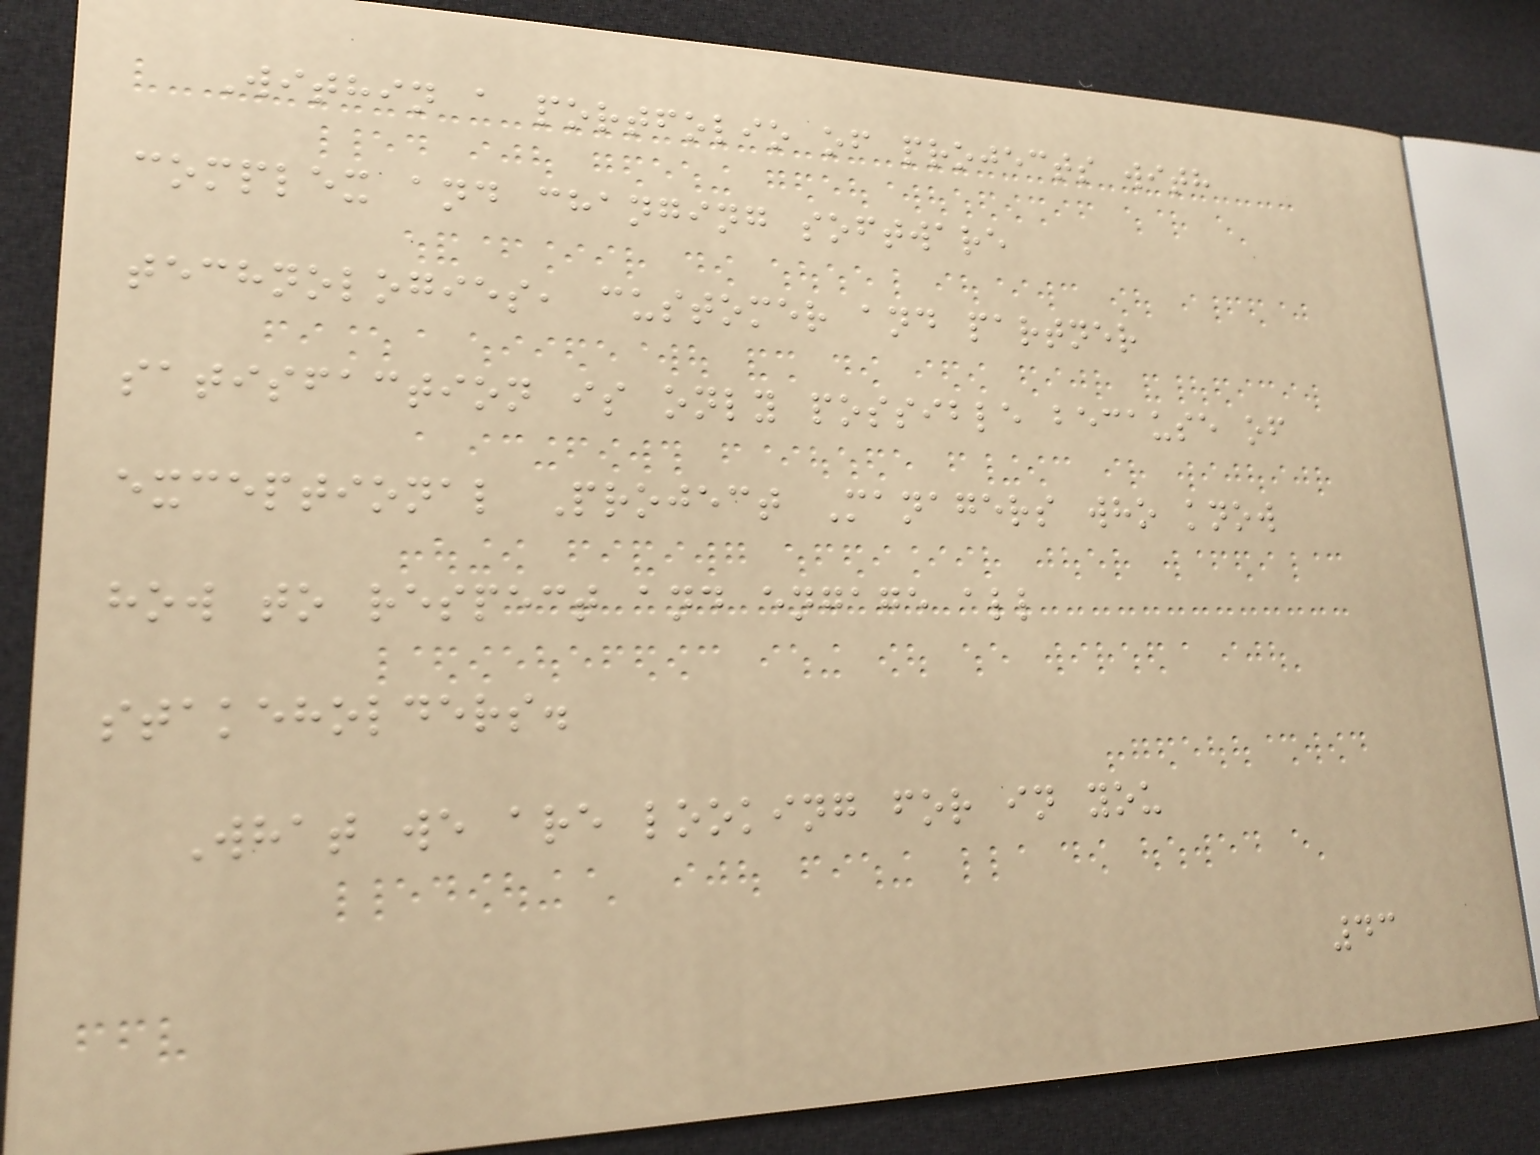Within a portfolio of projects with
complex and changing software
technologies, customer and partner
satisfaction is only possible because of
exceptional Project Managers who know
how to respect and engage all
stakeholders.
What we are looking for in you
43
